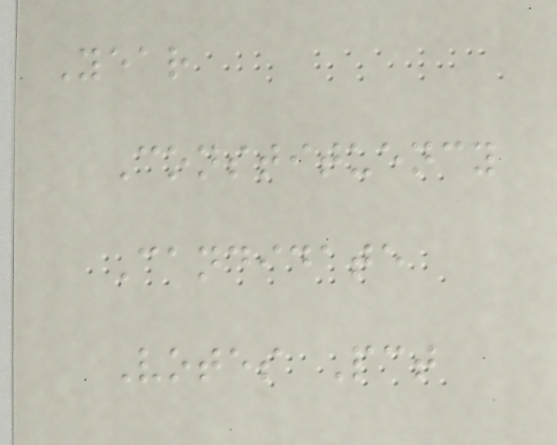Year
Constituency
Candidate
Votes Pct
